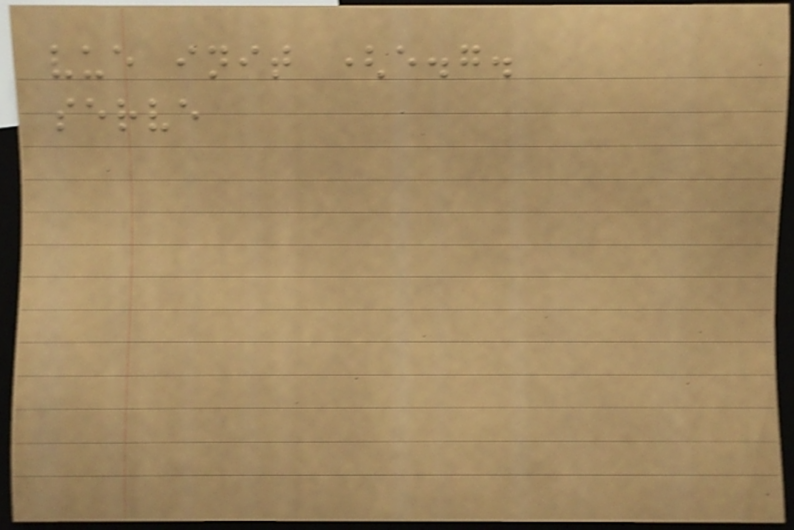vue init (e.g.
serve
